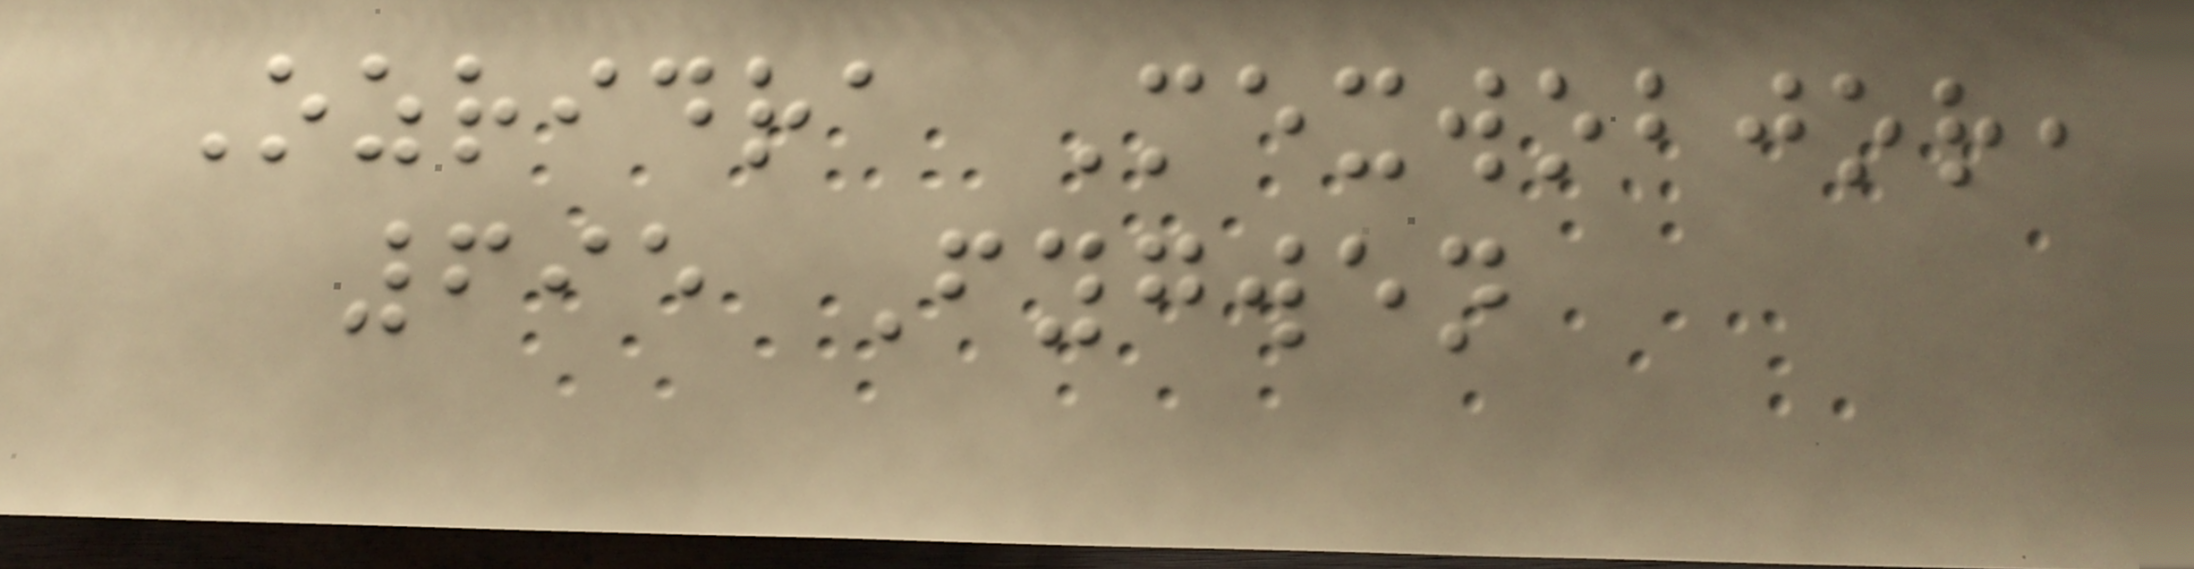Ozridra Mexwobjor,
695 Fygwen
